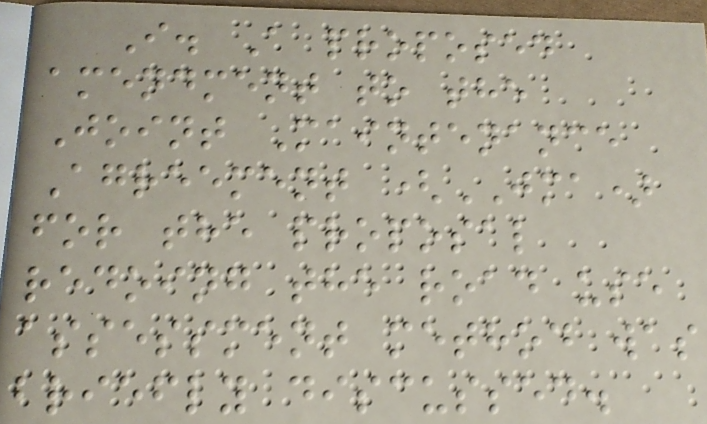I. A proposed
amendment to the
Joint Maintenance
Agreement (JMA)
for the proposal
redoing the road use
assessment method was
briefly discussed.
